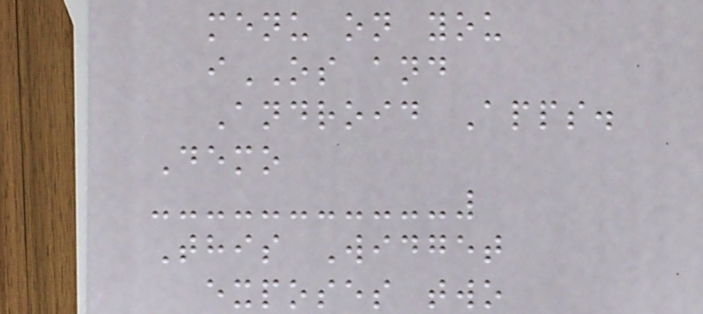menu on you
iOS and
Android Apps.
Demo
This Widget
exposes two
